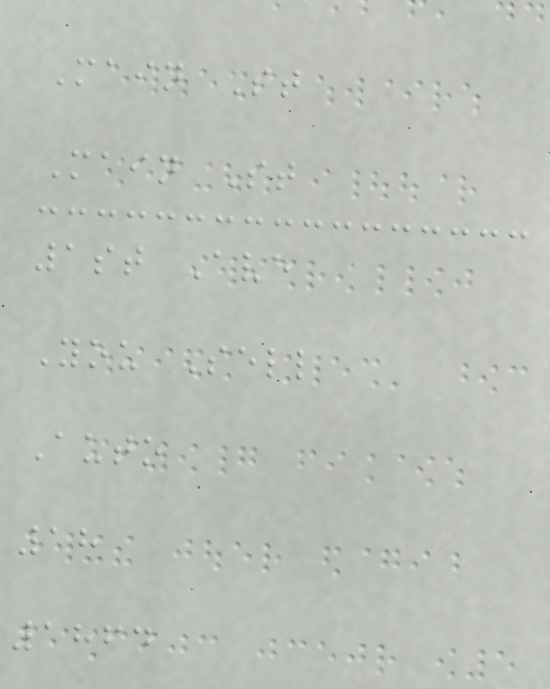Main St
Main St
1st Ave
You Sell
Auto
18
1864
